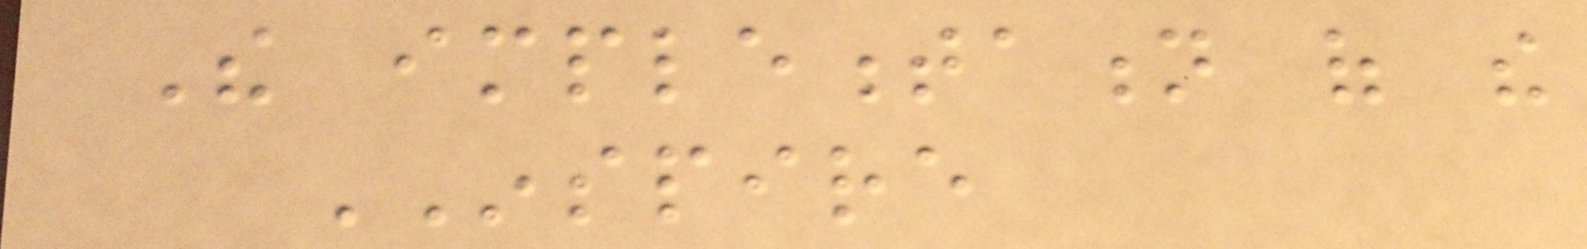The implementation of the
INSPIRE
